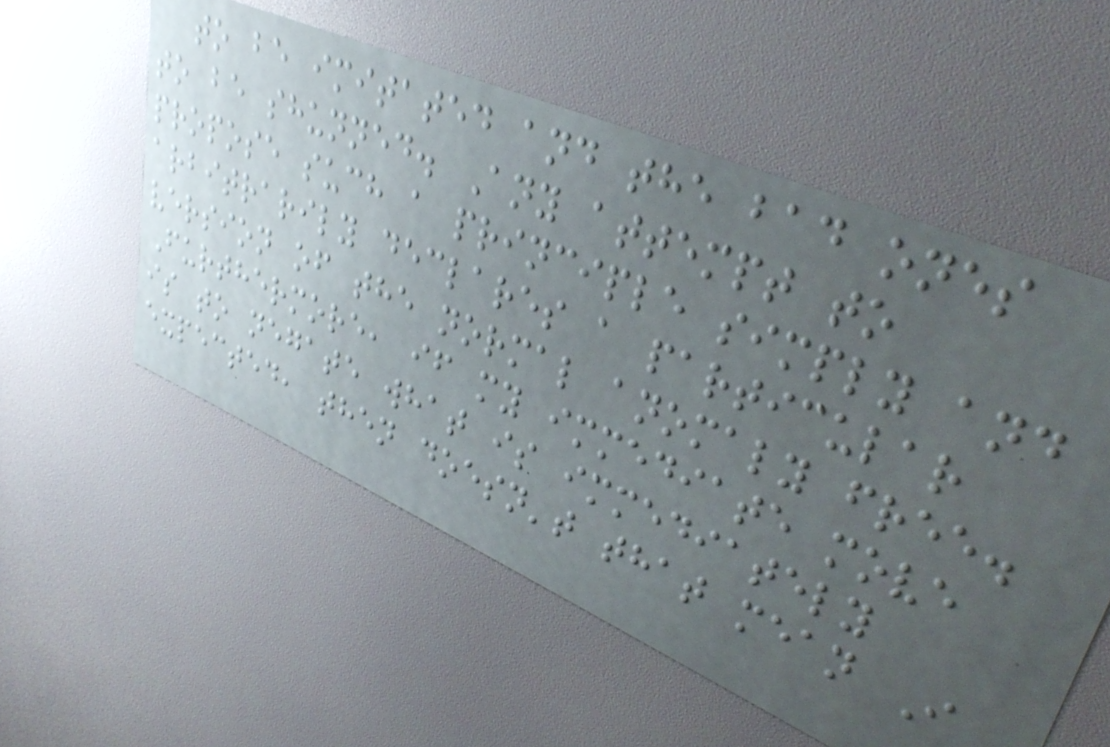to be imitated and the bad ones
to be shunned. Any attempt to
propose such a principle simply and
arbitrarily declares a particular
version of the normal anomaly free.
Furthermore, if my immediate move
is to negate what is immediately
expected, then doesn't that mean I
